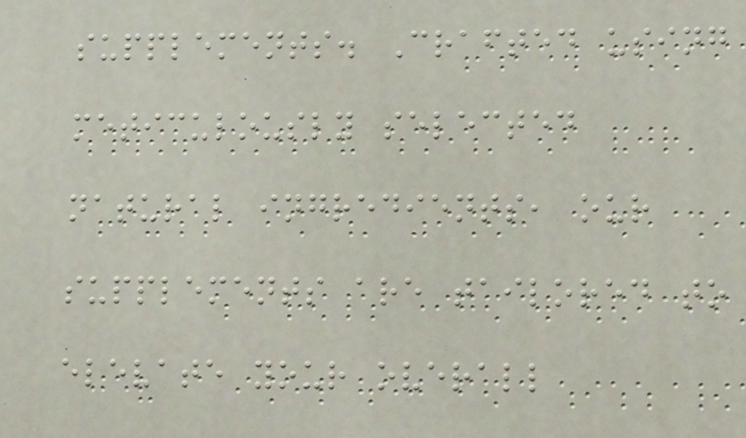supplements. Crafted using
meticulously selected
natural ingredients, our
supplements are tailored to
elevate your overall
